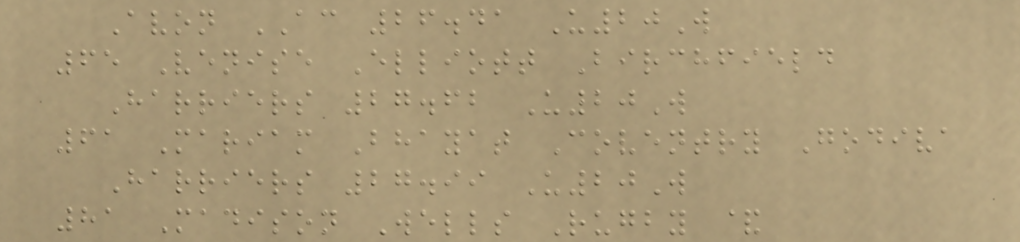Avon AC 26.41 U20W
65 Venise Elliott Birchfield
Harriers 27.62 U20W
61 Mariam Bhayat Coventry Godiva
Harriers 27.99 U20W
81 Madison Wells Rugby &
